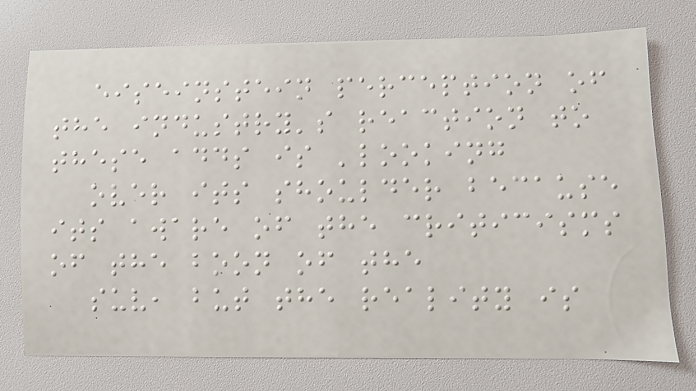eiseinstein perception of
the industry's reaction to
these adds is 'looking
over its shoulder because
its aware of the criticisms
of the boon of the
suv, but the reality is
